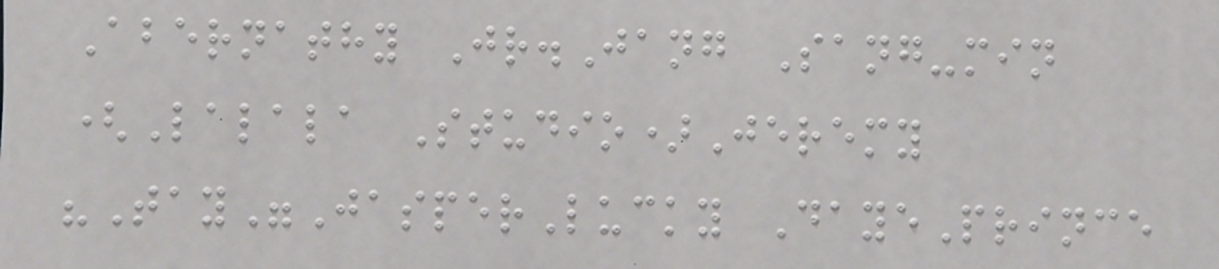Abernathy Jr.Jang Sang-min
(Lalala Studio)Jeremy
"Tay"JasperLucky DayePrince
